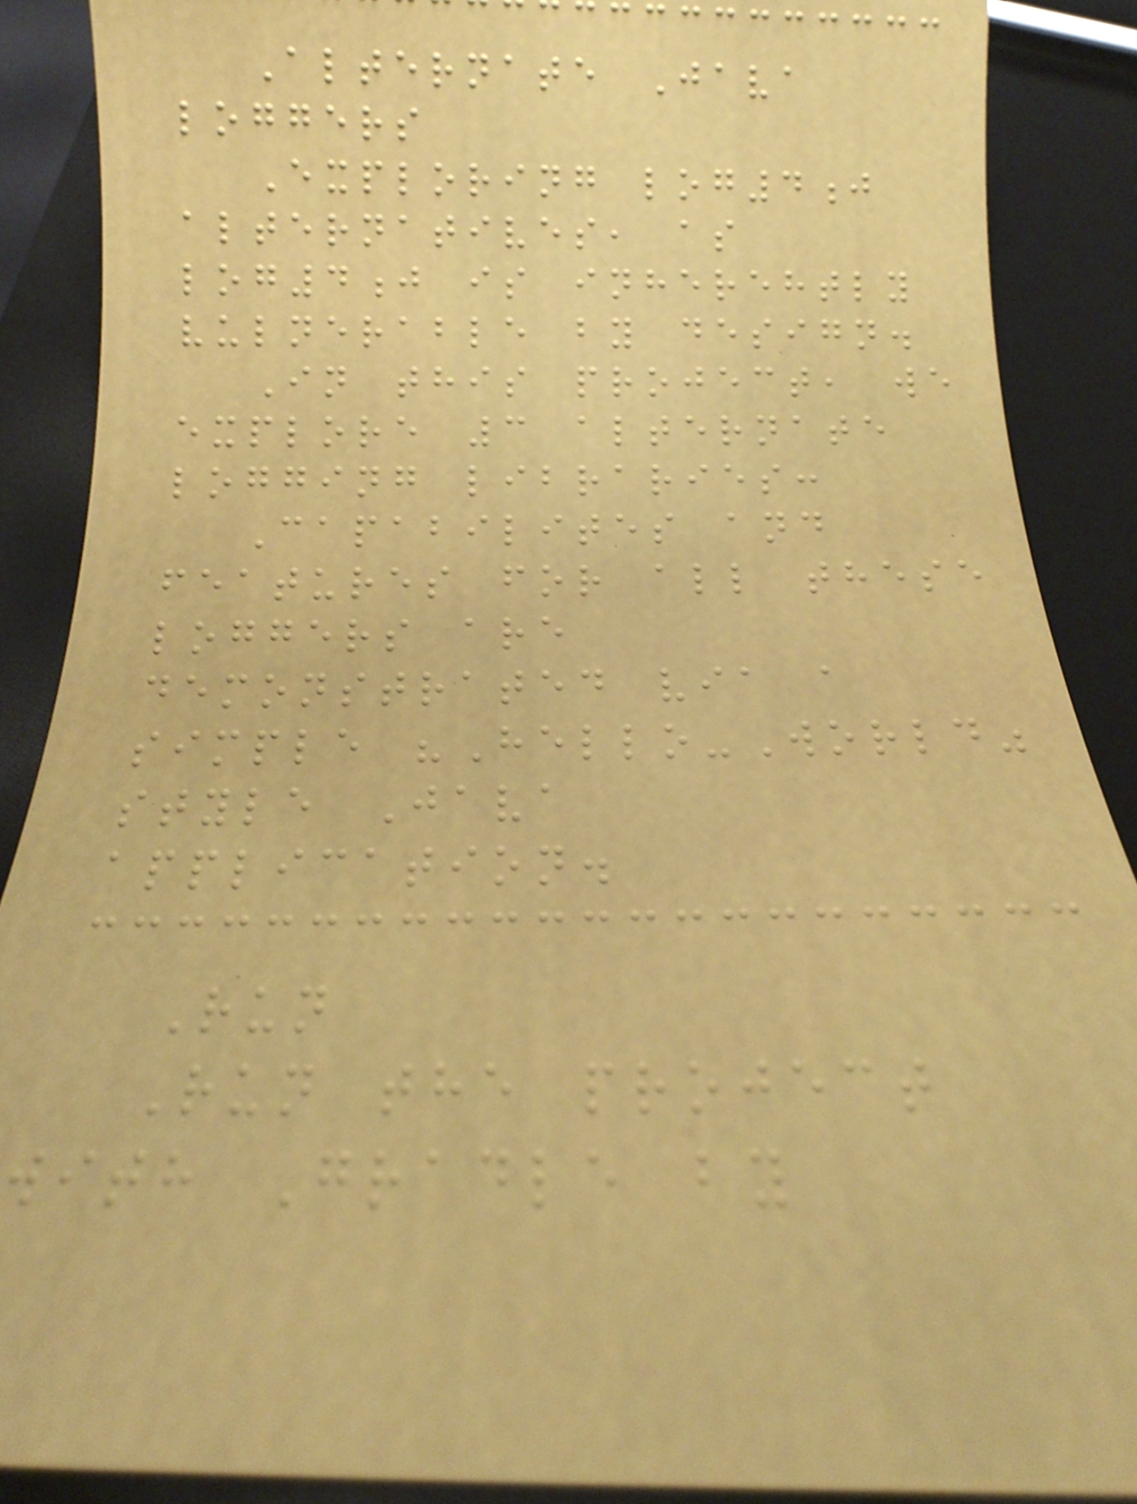Alternate Java
loggers
Exploring log4j
alternatives, as
log4j is inherehtly
vulnerable by design.
In this project, we
explore 3 alternate
logging libraries:
Capabilites and
features for all these
loggers are
demonstrated via a
simple "Hello-World"
style Java
application.
Run
Run the project
with Gradle by
